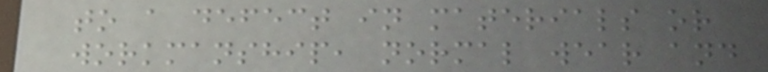to a defect in materials or
workmanship, normal wear and
